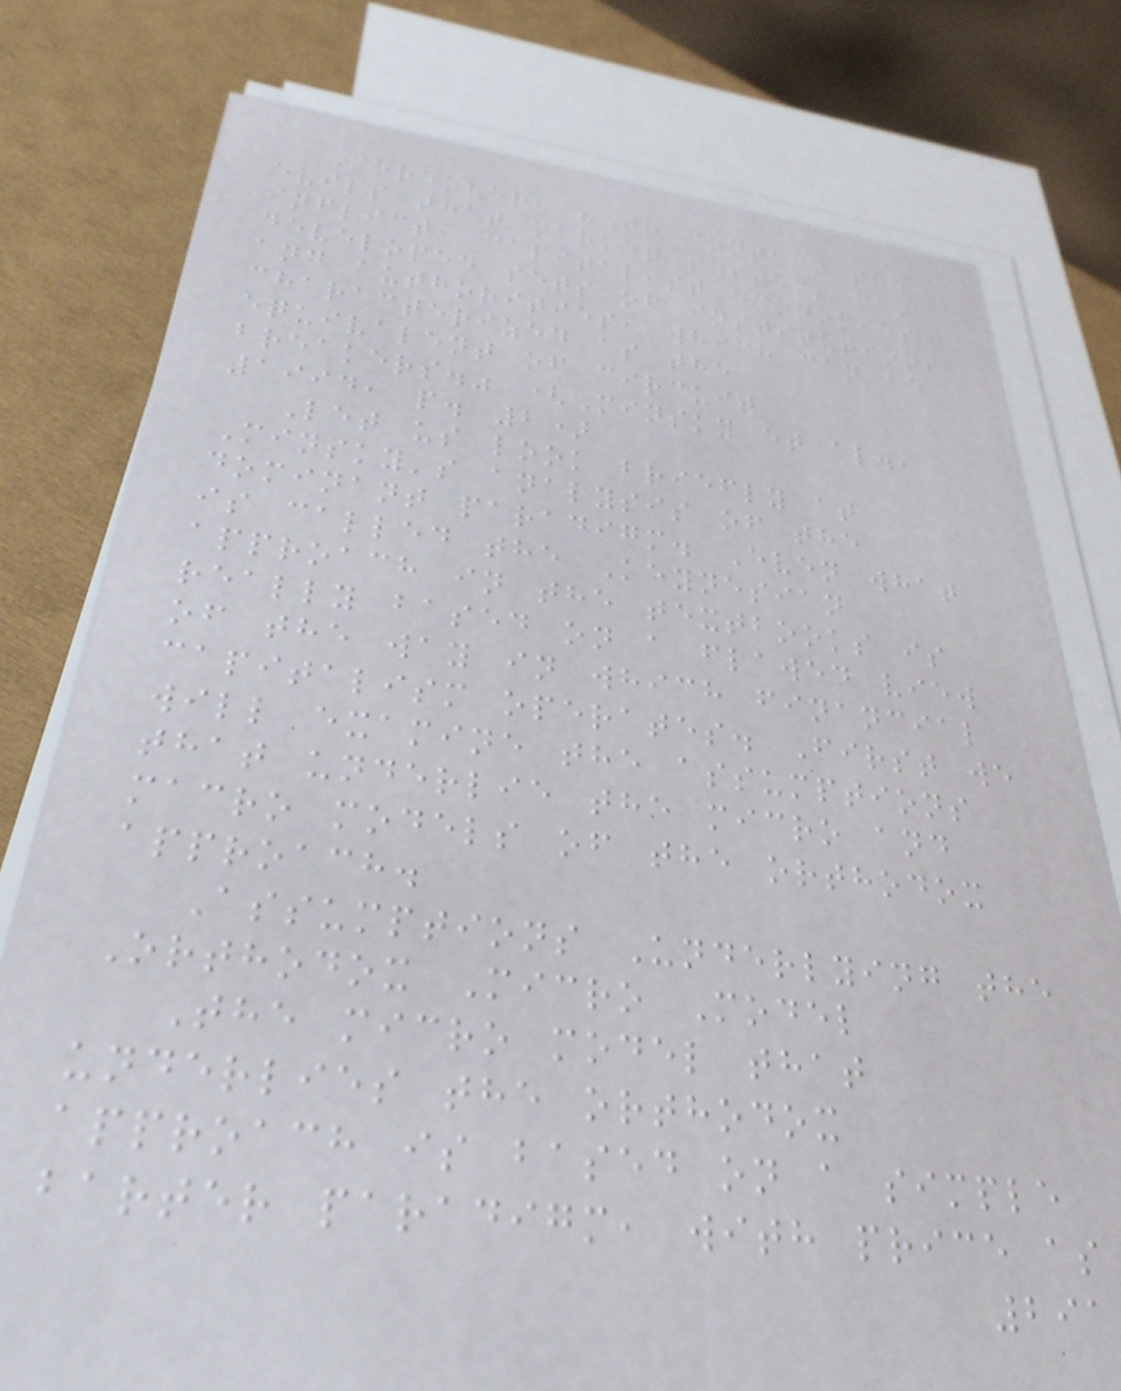Moreover, "To contain the
evils that market systems can
inflict, capitalist economies
developed sets of institutions
and authorities, which can be
characterized as the
equivalent of circuit
breakers." (Minsky et al.,
1994, p. 2)
Let us look briefly at
Minsky's analysis of the
dominant paradigm. Even what
is called the Keynesian
approach in the textbooks is
really based on a flawed view
of the way in which financial
capitalism operates. First we
will examine the assumptions
that underlie the micro and
macro models of the orthodox
approach.
Assumptions Underlying the
Orthodox Micro Model
The micro model that
underlies the orthodox
approach is based on a simple
barter paradigm, with price as
291
